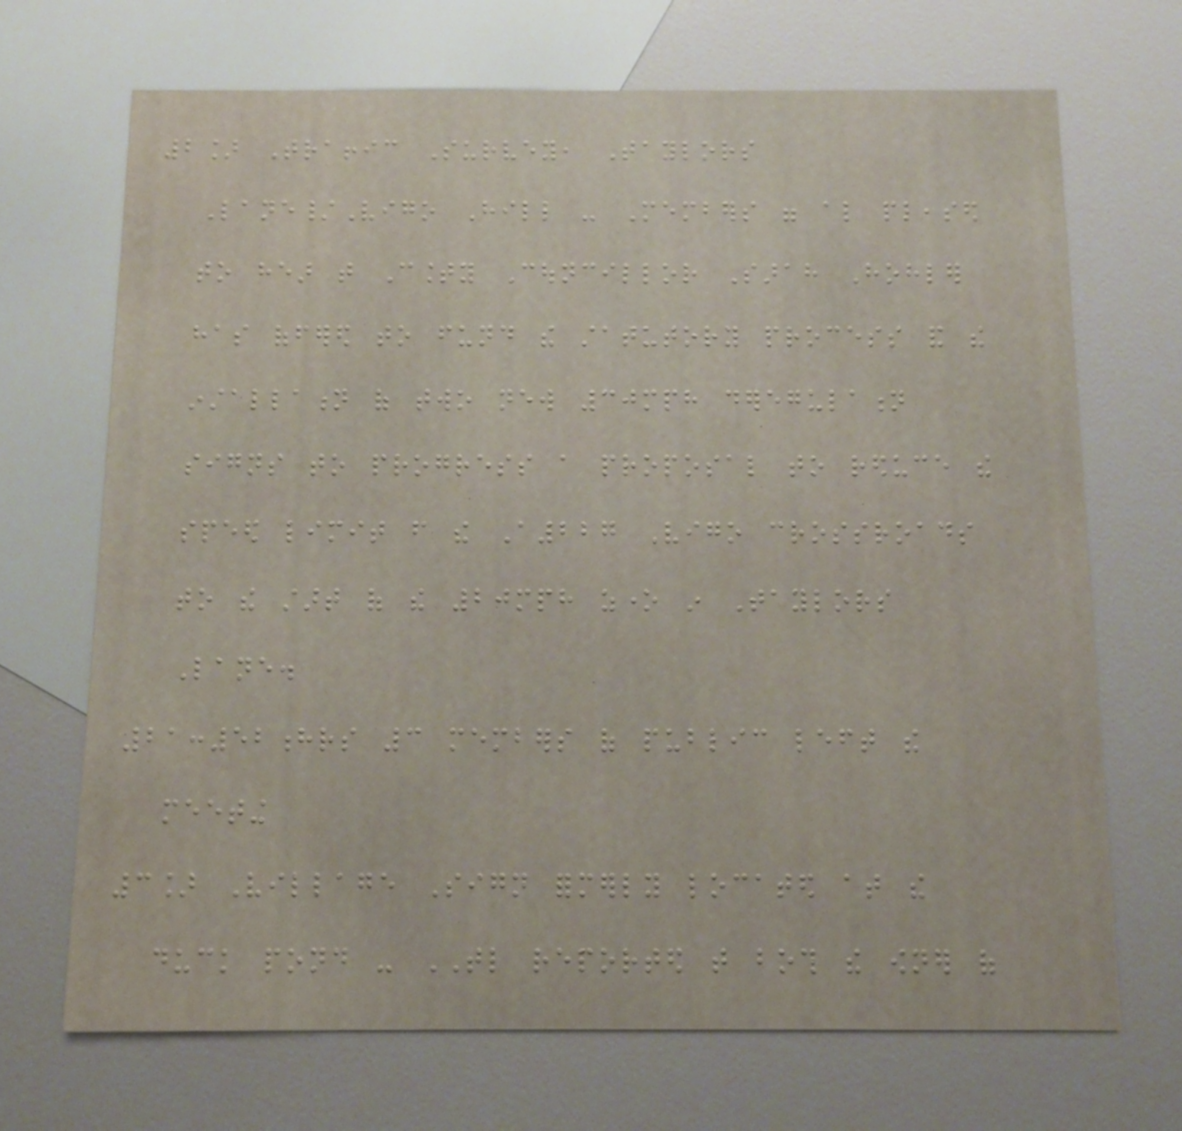2] Traffic Survey, Taylors
Lane/Vigo Hill - Members were also pleased
to hear that County Councillor Sarah Hohler
has offered to fund the statutory process and the
installation of two new 30mph deregulation
signs to progress a proposal to reduce the
speed limit from the A227 Vigo crossroads
to the start of the 20mph zone in Taylors
Lane.
21:52hrs 3 members of public left the
meeting
3] Village Sign formerly located at the
duck pond - TL reported that both the owner of
